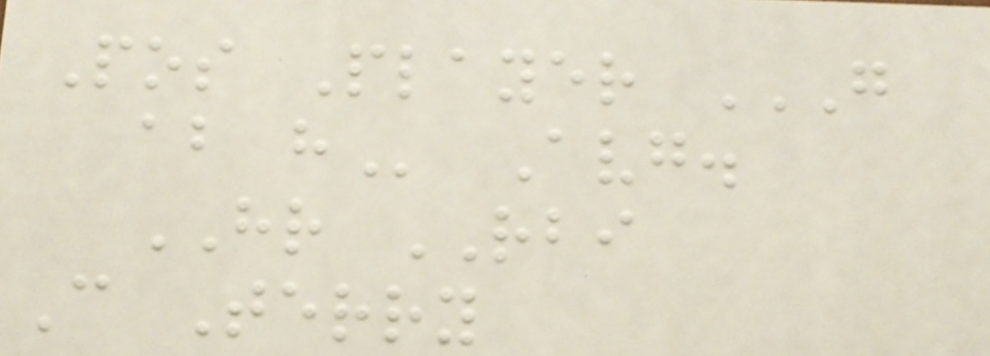Pos Player G
AB H Avg.
HR RBI
C Terry
